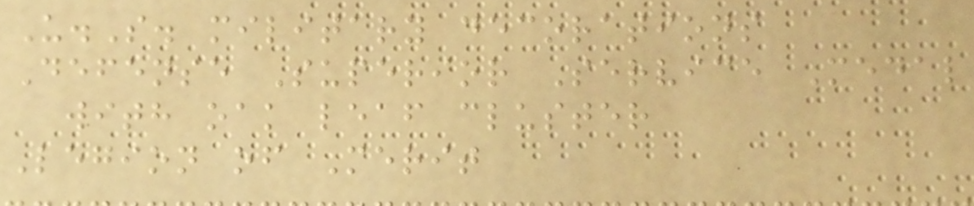U.S. military decorations
Defense Superior Service Medal
with oak leaf cluster
Legion of Merit
